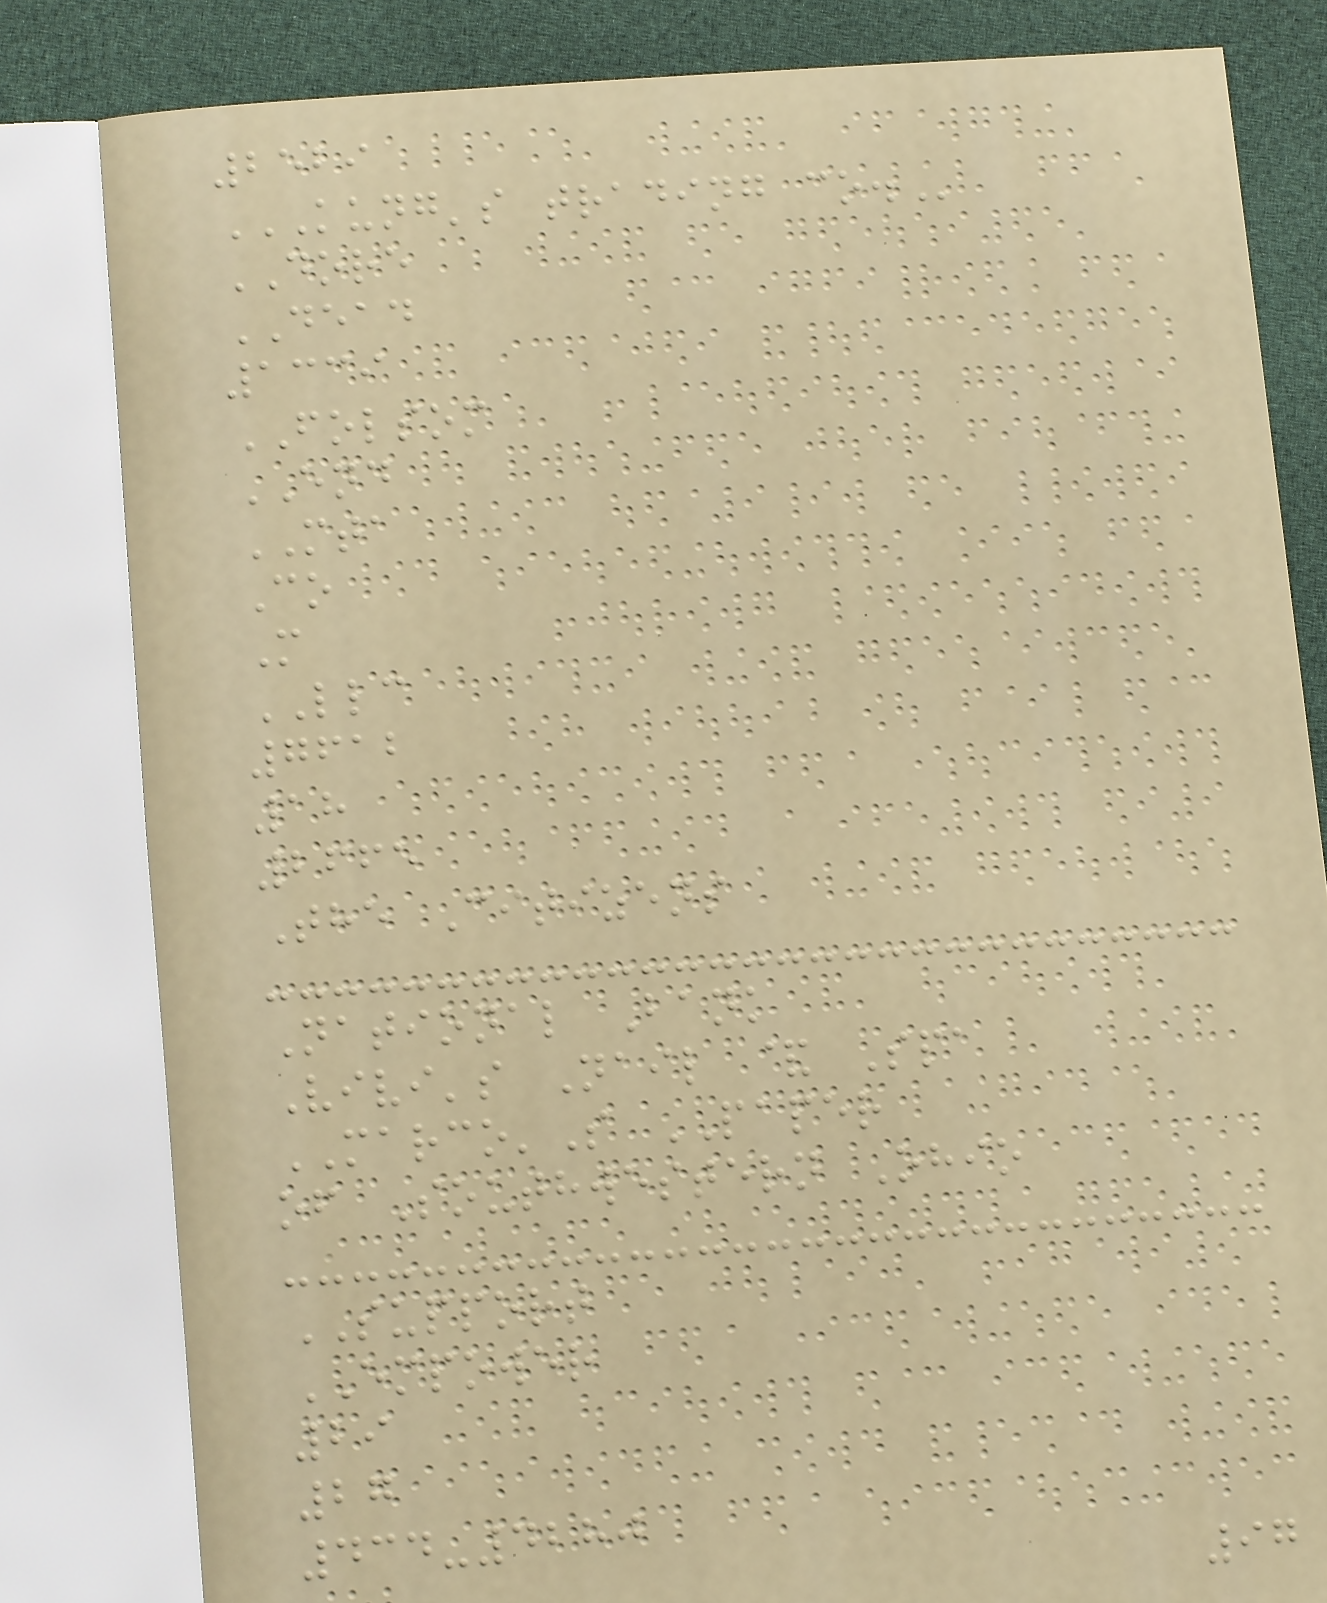2529
KUNG'S TRADING CO.
DORE
DEAD
1339
FOLSOM
END
MTA
Co
M
LLC
7612
18
2665
The Citizens
National Bank
Vivi's Nail & Spa
MARCO'S PAPER
of Southwestern Ohio
SUPPORT
EMPOWER
29
27
434-4280
97
